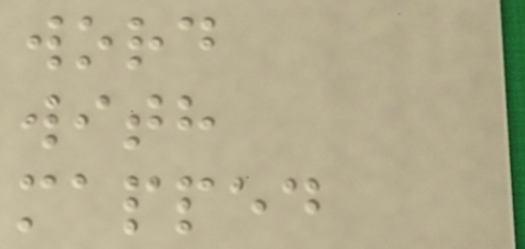word
with
mapped
